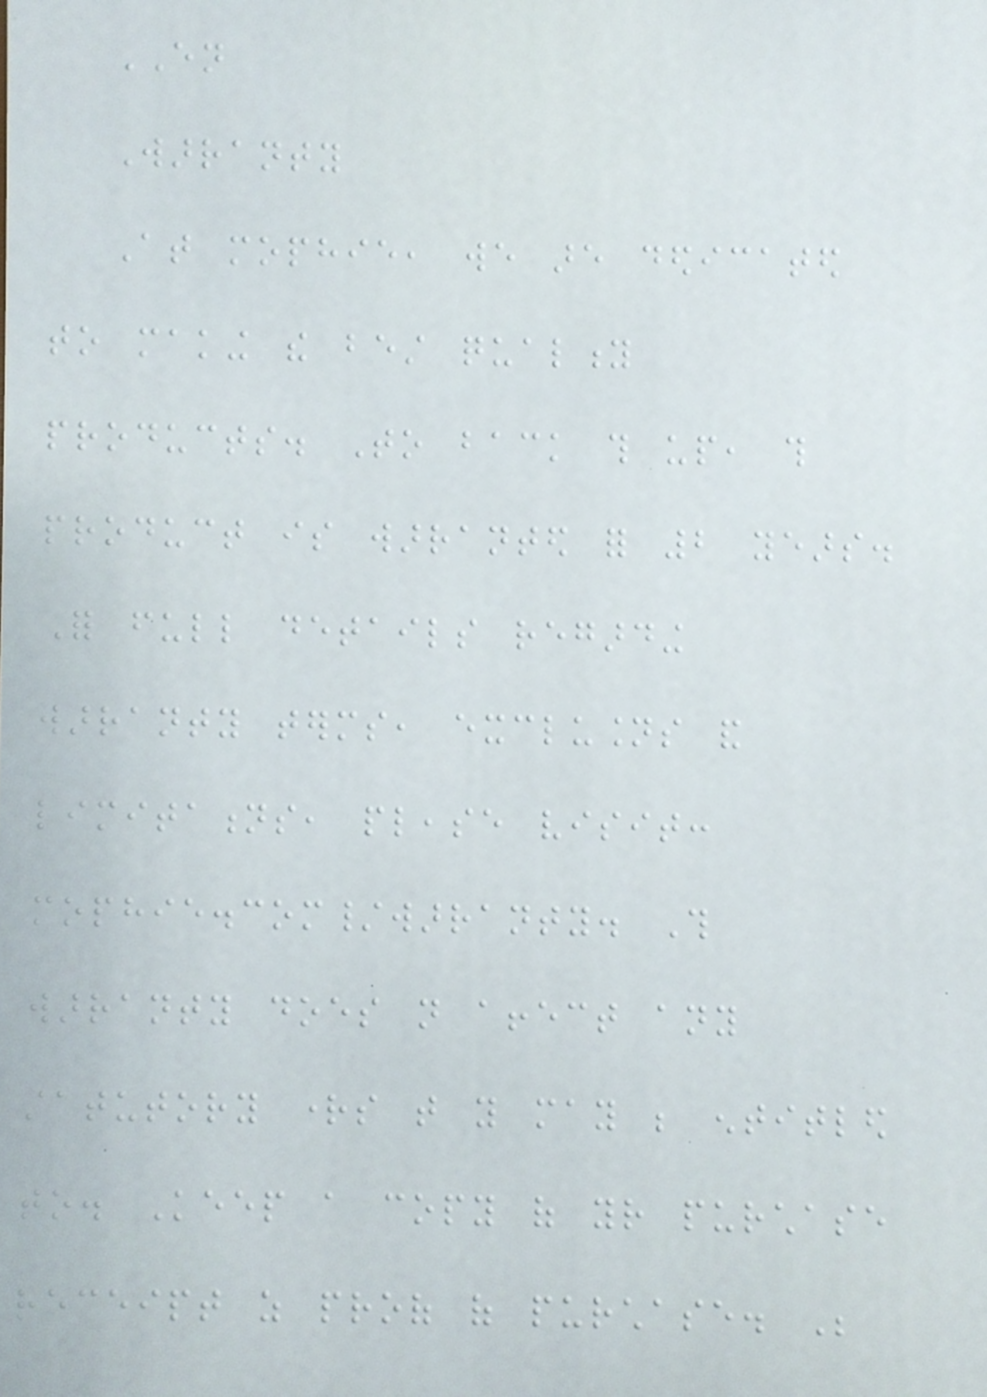EN
Warranty
At mophie, we are dedicated
to making the best quality
products. To back this up, this
product is warranted for 2 years.
For full details regarding
warranty terms, exclusions and
limitations, please visit:
mophie.com/warranty. This
warranty does not affect any
statutory rights that you may be entitled
to. Keep a copy of your purchase
receipt as proof of purchase. Be
